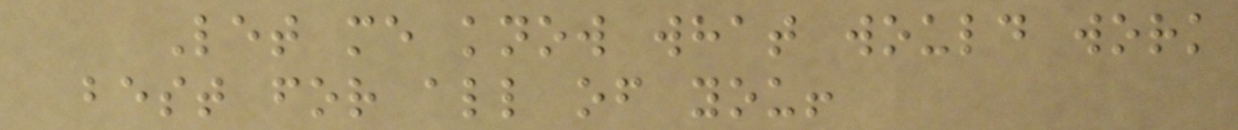Let me know what would work
best for all of you!
